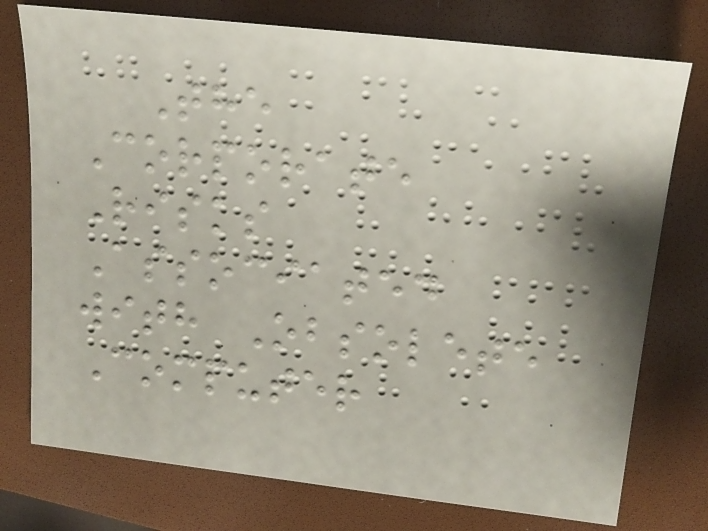The
Corporate
Risks
Associated
with Obsolete
Computer
